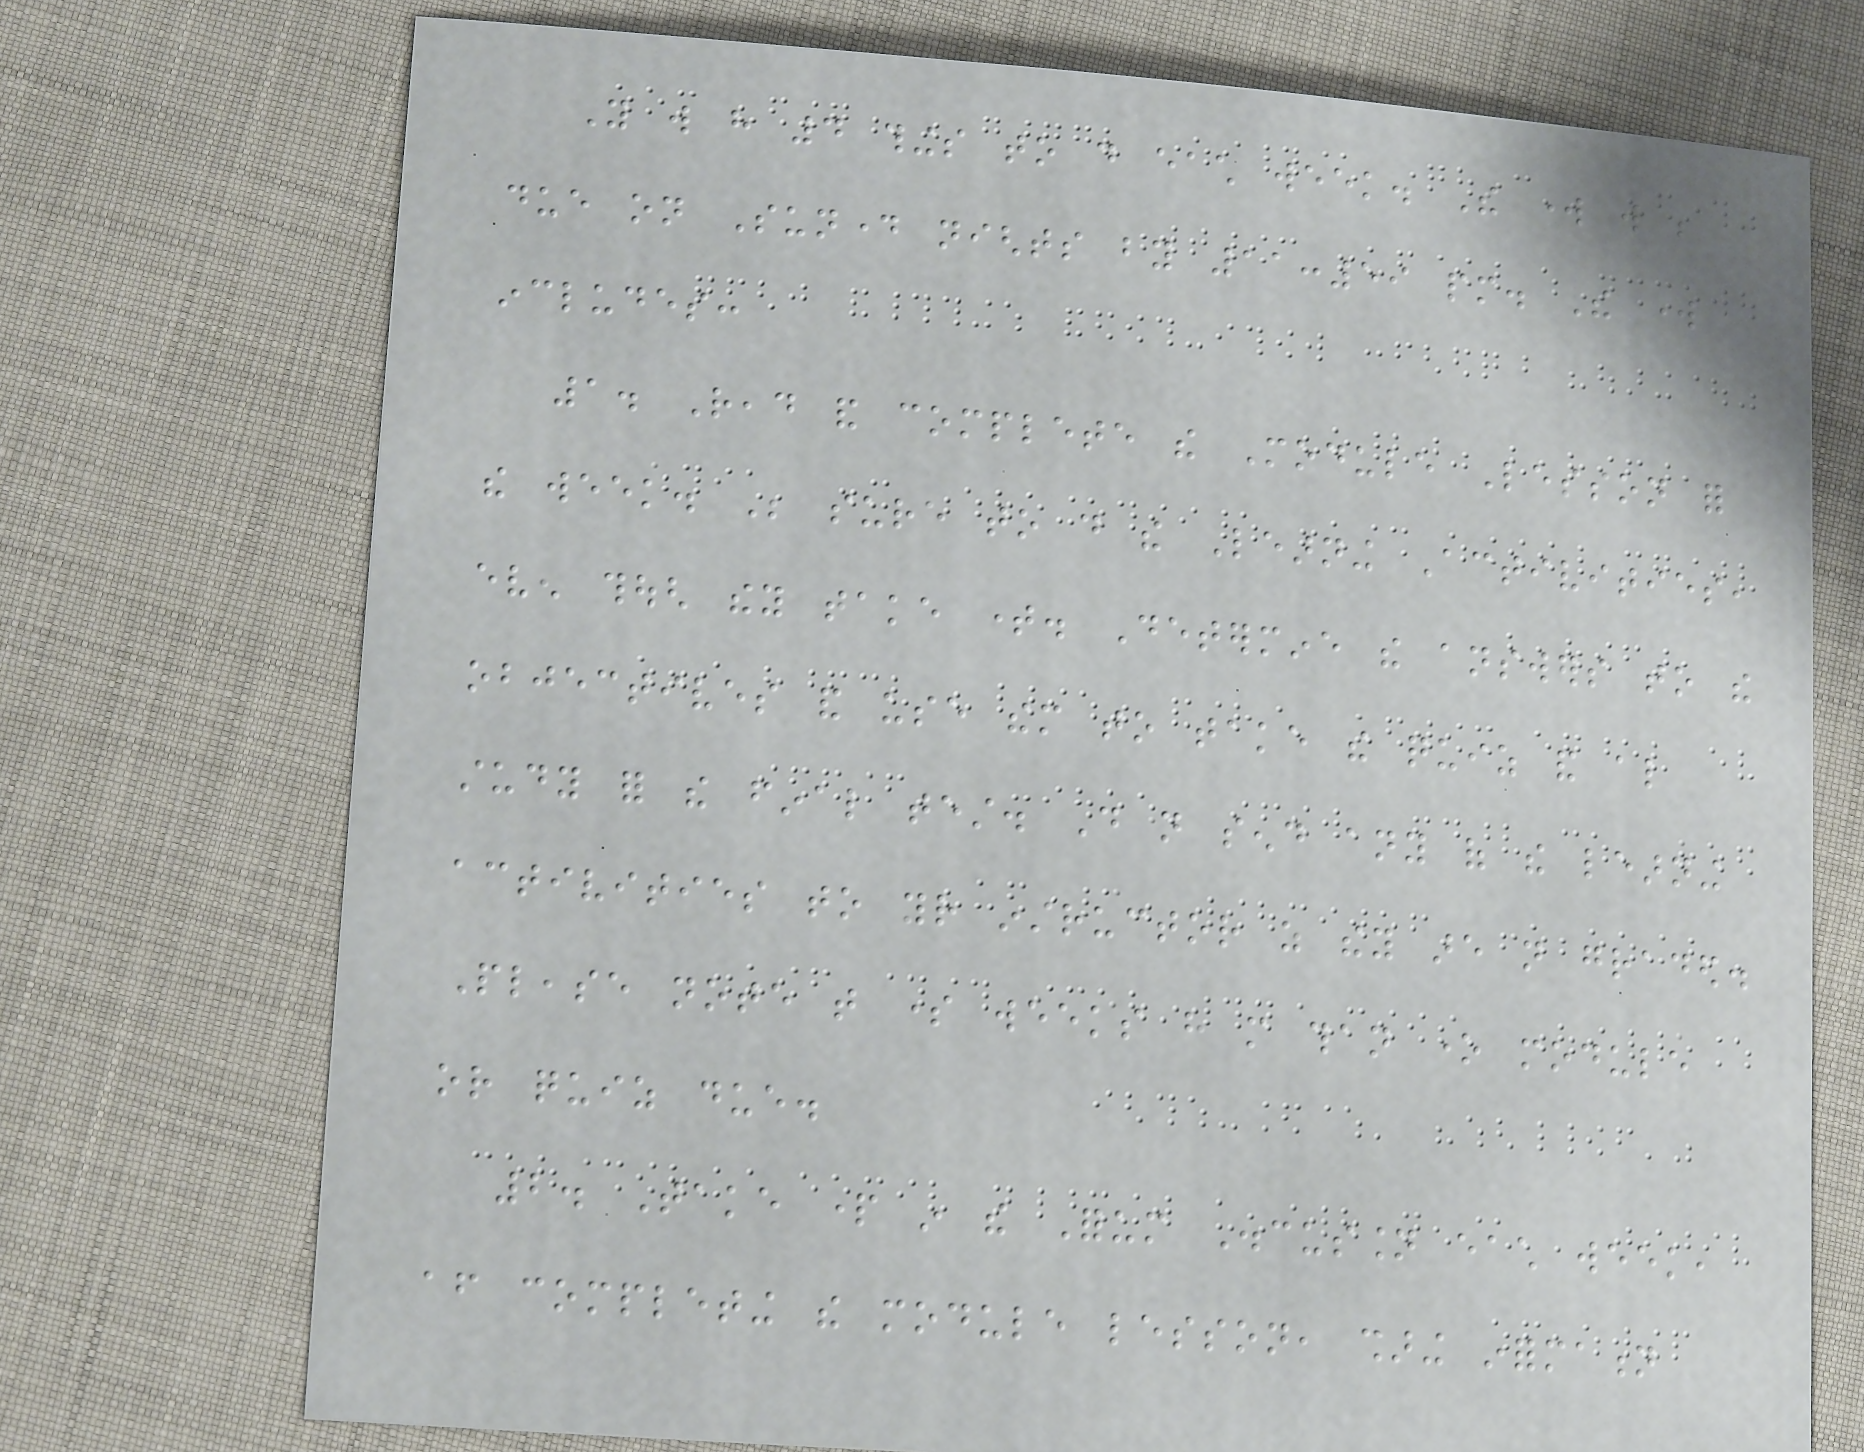You will have 4 things to do each week. The work will be
due on Sunday nights by 11:59 pm. The work
includes:
1. Read and complete the Module Lesson for
the week. Be sure to do the Learning Activities,
even though they take time. Determine the answers to the
objectives and use them to take the quiz and also
study for the final test. Do not send any of the learning
activities to your instructor as they are not graded.
Please note that some weeks have more than one module
or quiz due.
2. Take part in the Forum Discussion each week,
after completing the module lesson, sharing information
